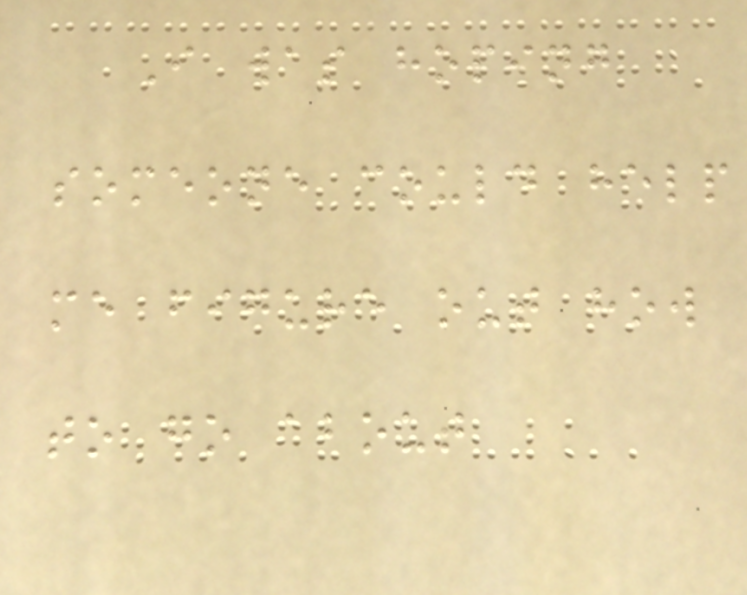I was hoping
someone could help
me figure out how
to go about
